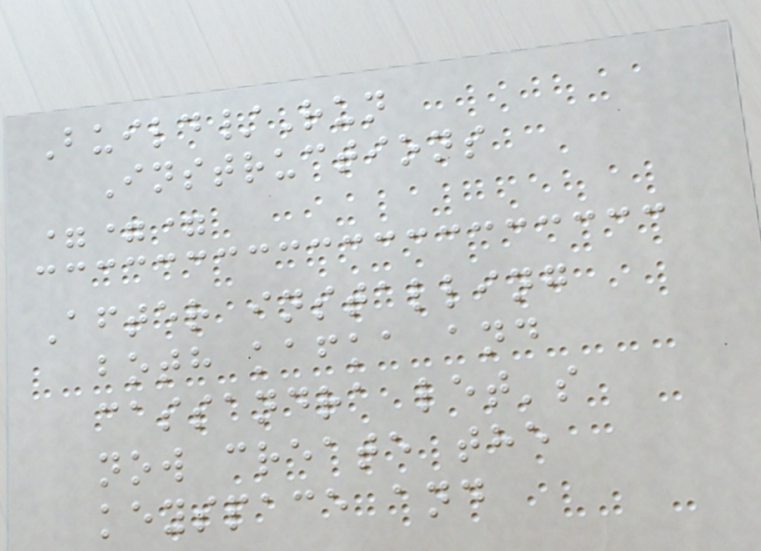Build/Run
Instructions
===
After installing
both kafka and
cassandra let's
now create the
keyspace and
